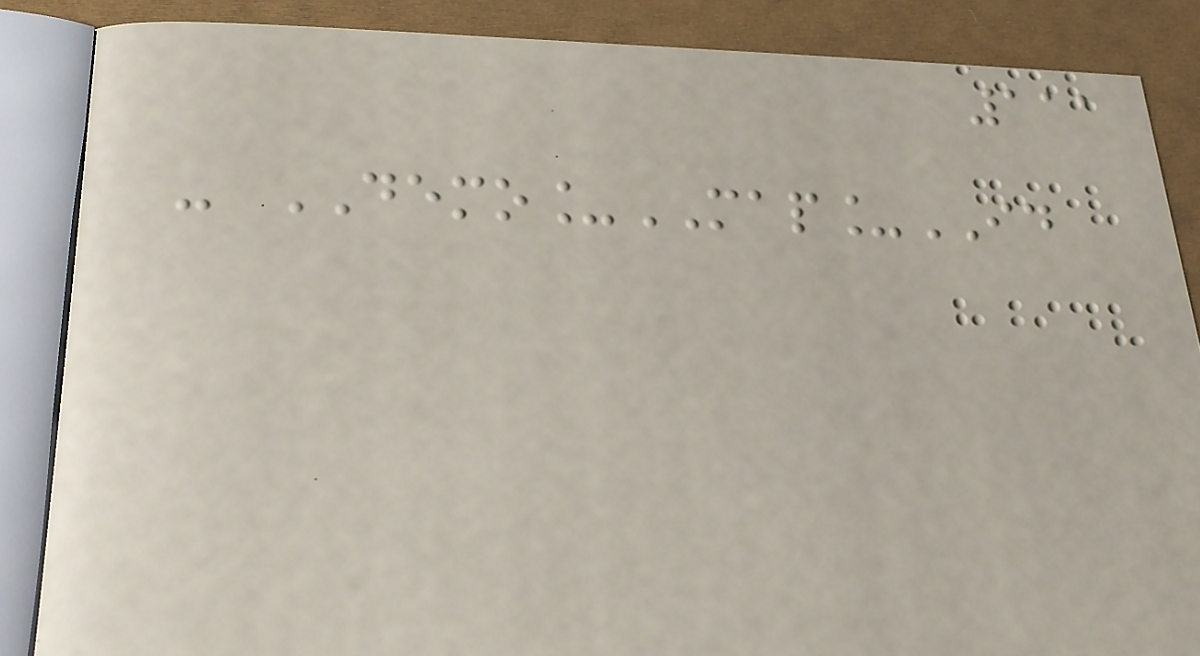111
- DEMO_MAP_ID
